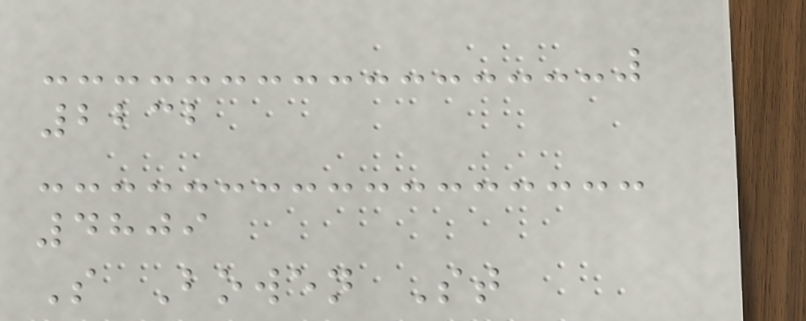2232
4809
S Bowen St
